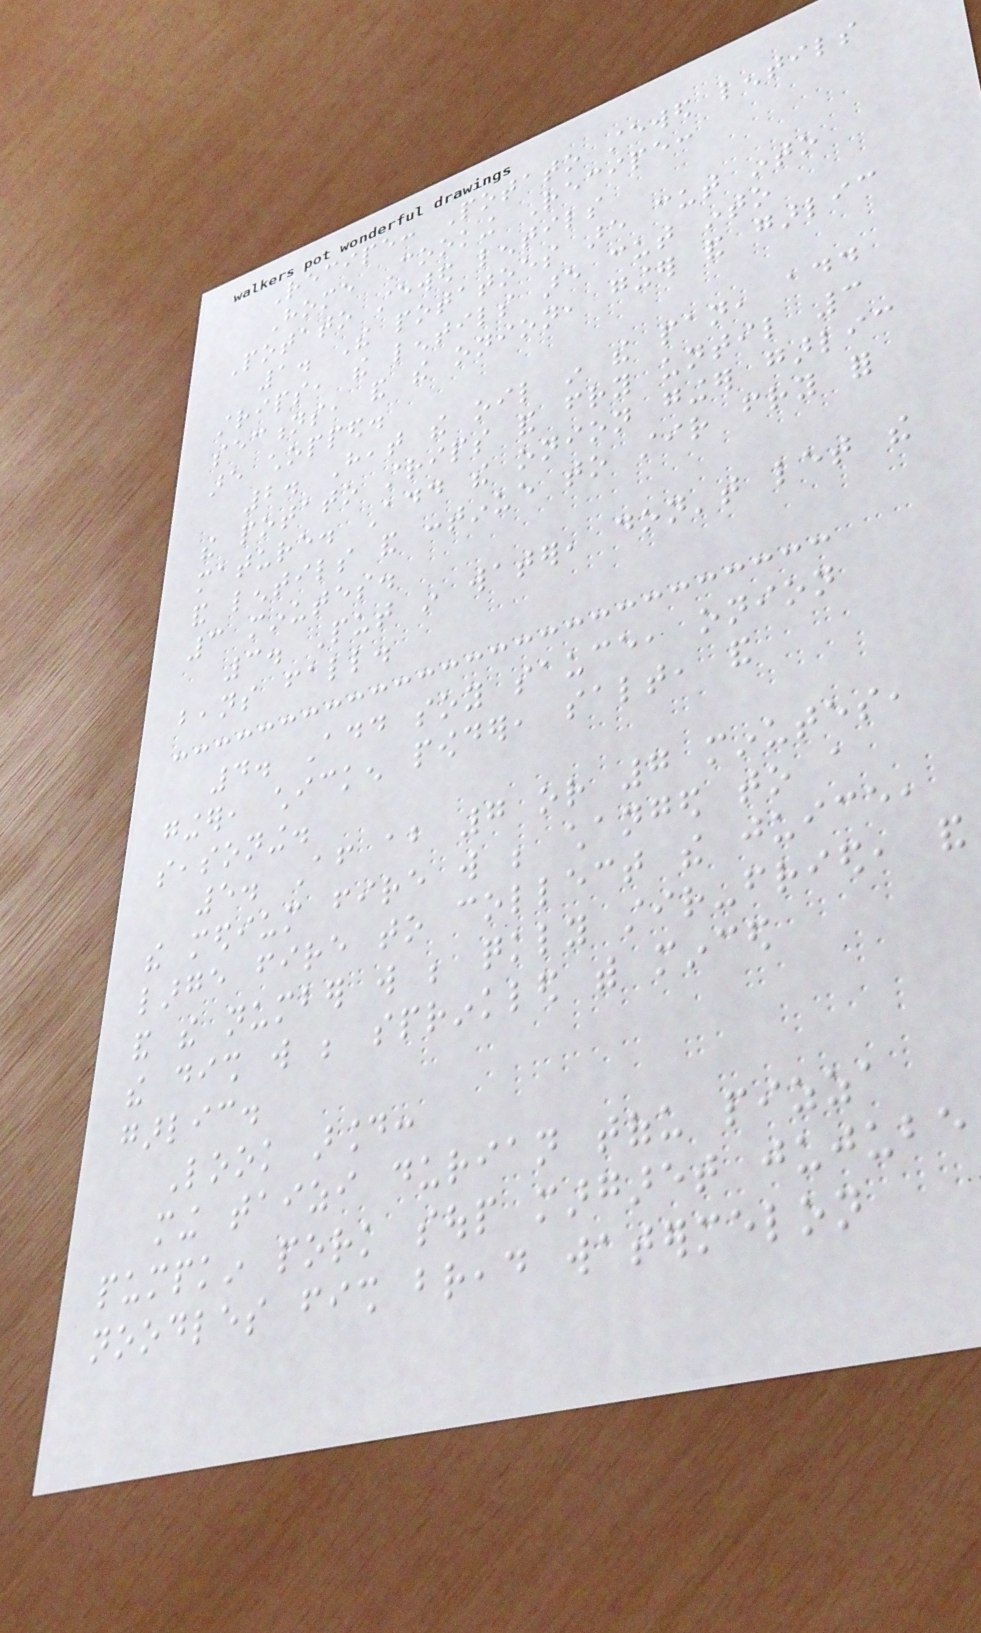Recipe: Potato stewed lentils
Home Cooking Recipe:
Potato stewed lentils
1. The potatoes are cut into
strips, the lentils are cut into
sections, and the onion, ginger and garlic
are chopped.
2. Heat the oil in the pan, add
the potato strips and fry until 3
mature. Add the onion ginger garlic
and lentils and continue to stir fry for
3 minutes.
3. Put in water, don't let the
beans fall.
4. Add soy sauce, onion
ginger, chicken powder, salt, and
seasoning.
5. After about 7 or 7 minutes,
the medium fire will be changed to a
large fire to collect the juice,
and the number will be quickly stir-fried, and
the dish will be sprinkled with minced
garlic.
Look around:
ming taizi durian tofu pizza
pumpkin pork soup margaret jujube
noodles fish bread watermelon
